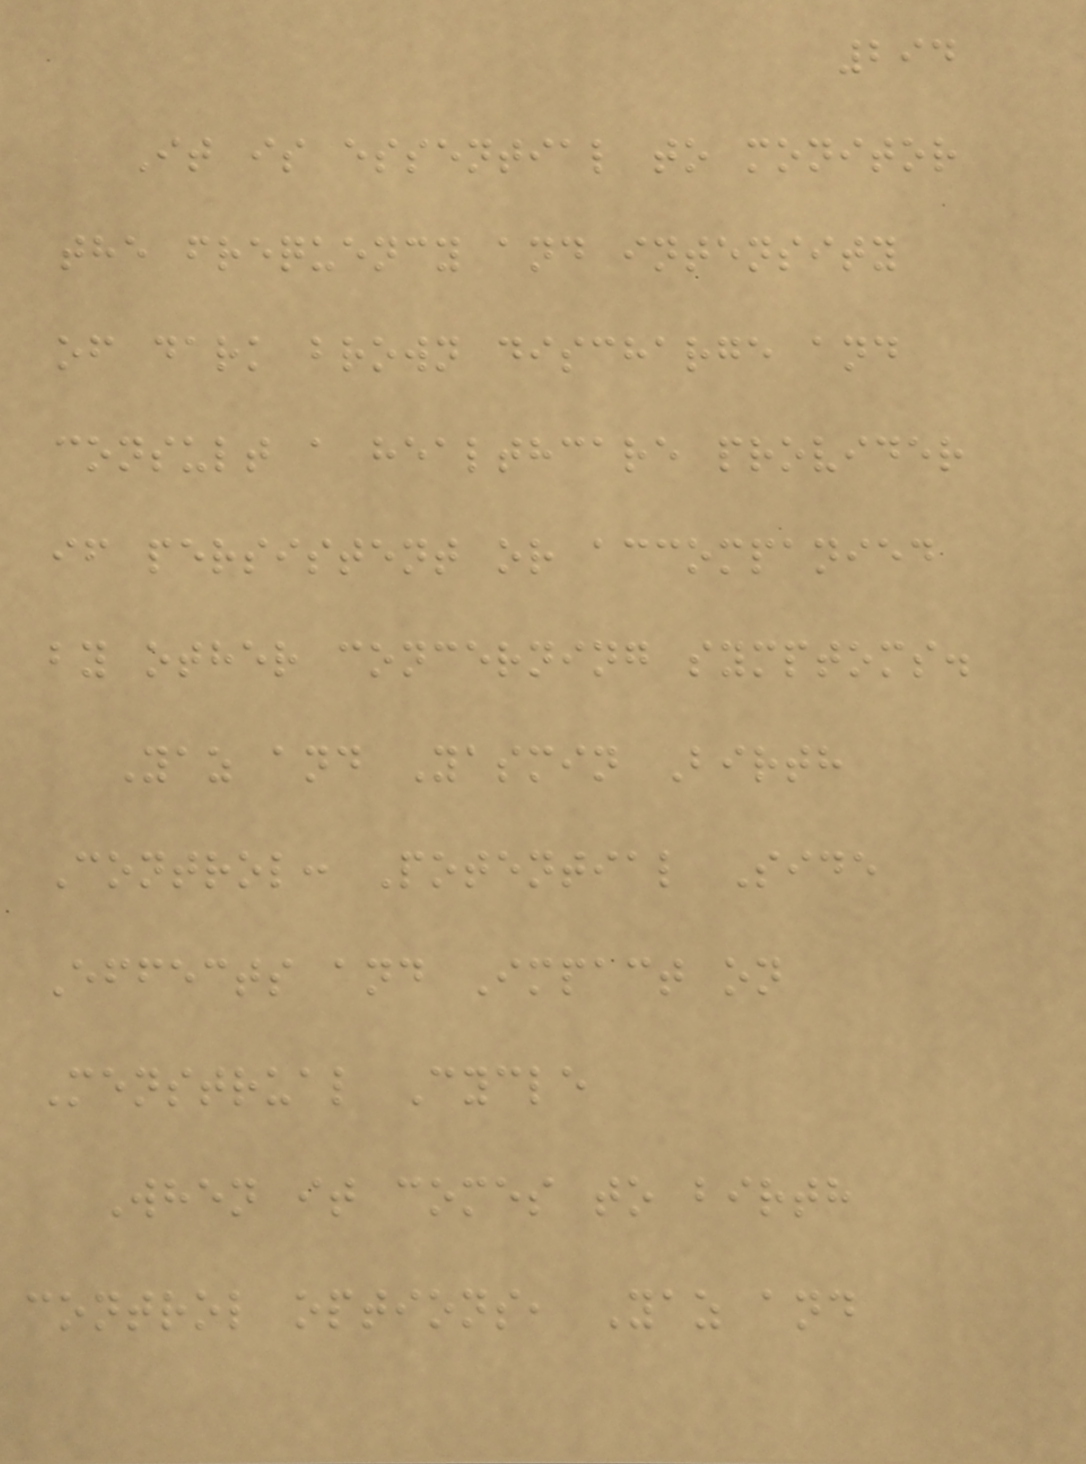294
It is essential to monitor
the frequency and intensity
of dark brown discharge and
consult a healthcare provider
if persistent or accompanied
by other concerning symptoms.
Yaz and Yasmin Birth
Control: Potential Side
Effects and Impact on
Menstrual Cycle
When it comes to birth
control options, Yaz and
